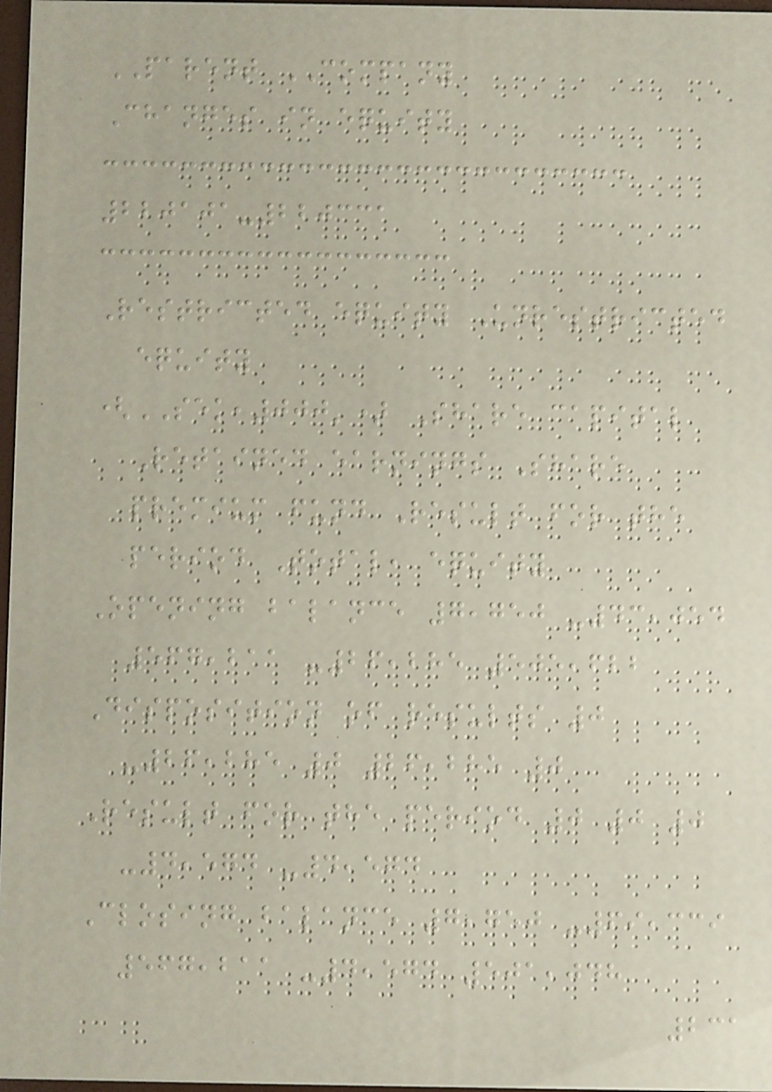PARENT COMPANY
Changes in equity
220101-220331
Restricted equity Unrestricted
equity
(SEK,000') Share capital
Retained earnings Share
premium fund Result for the
period Total, equity
Opening balance 7,750 -43,054
567,211 -26,285 505,622
Disposition of results 0
-26,285 0 26,285 0
Result for the period 0 0 0
-4,574 -4,574
Closing balance 7,750 -69,339
567,211 -4,574 501,048
231
